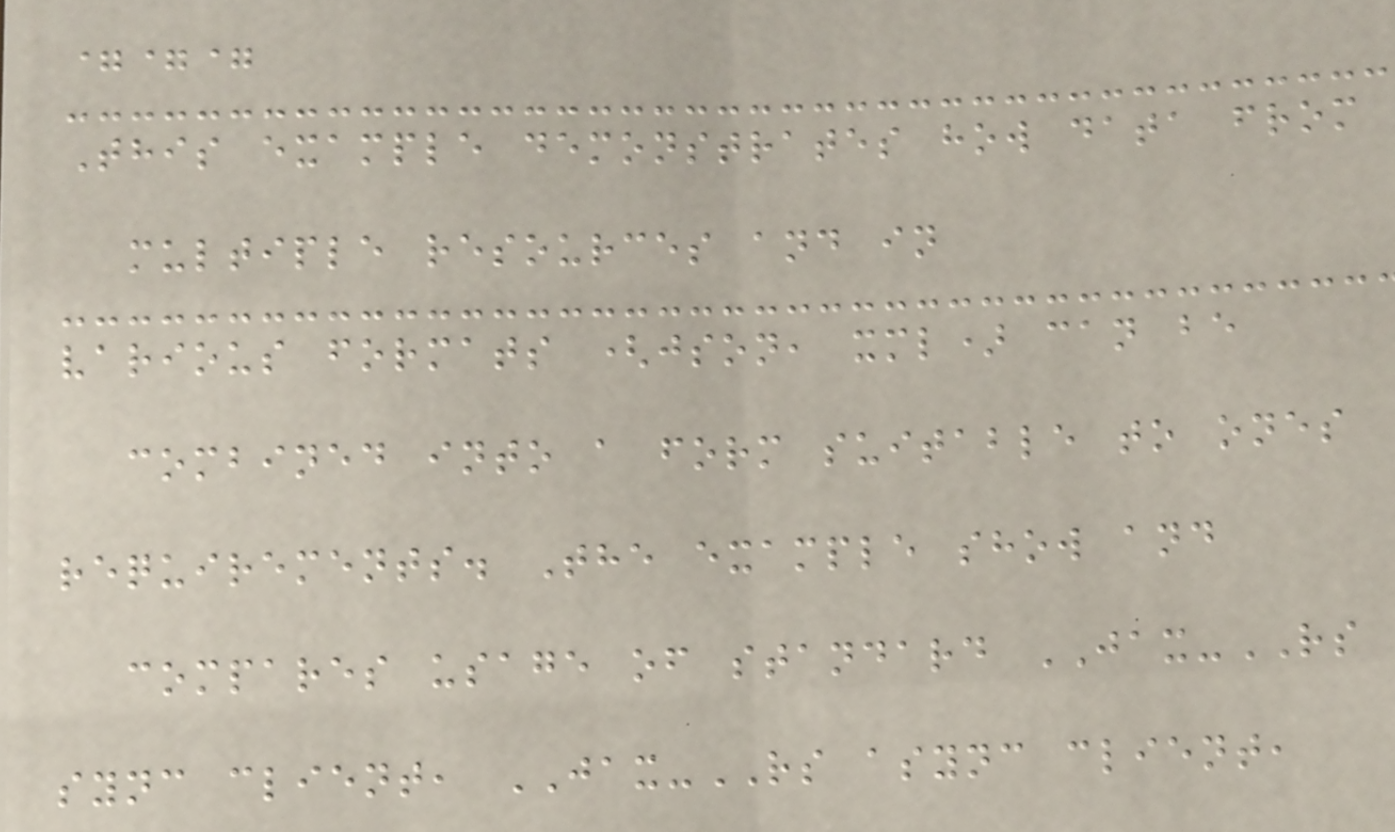===
This example demonstrates how data from
multiple resources and in
various formats (json, xml) can be
combined into a form suitable to ones
requirements. The example show and
compares usage of standard JAX-RS
sync client, JAX-RS async client,
